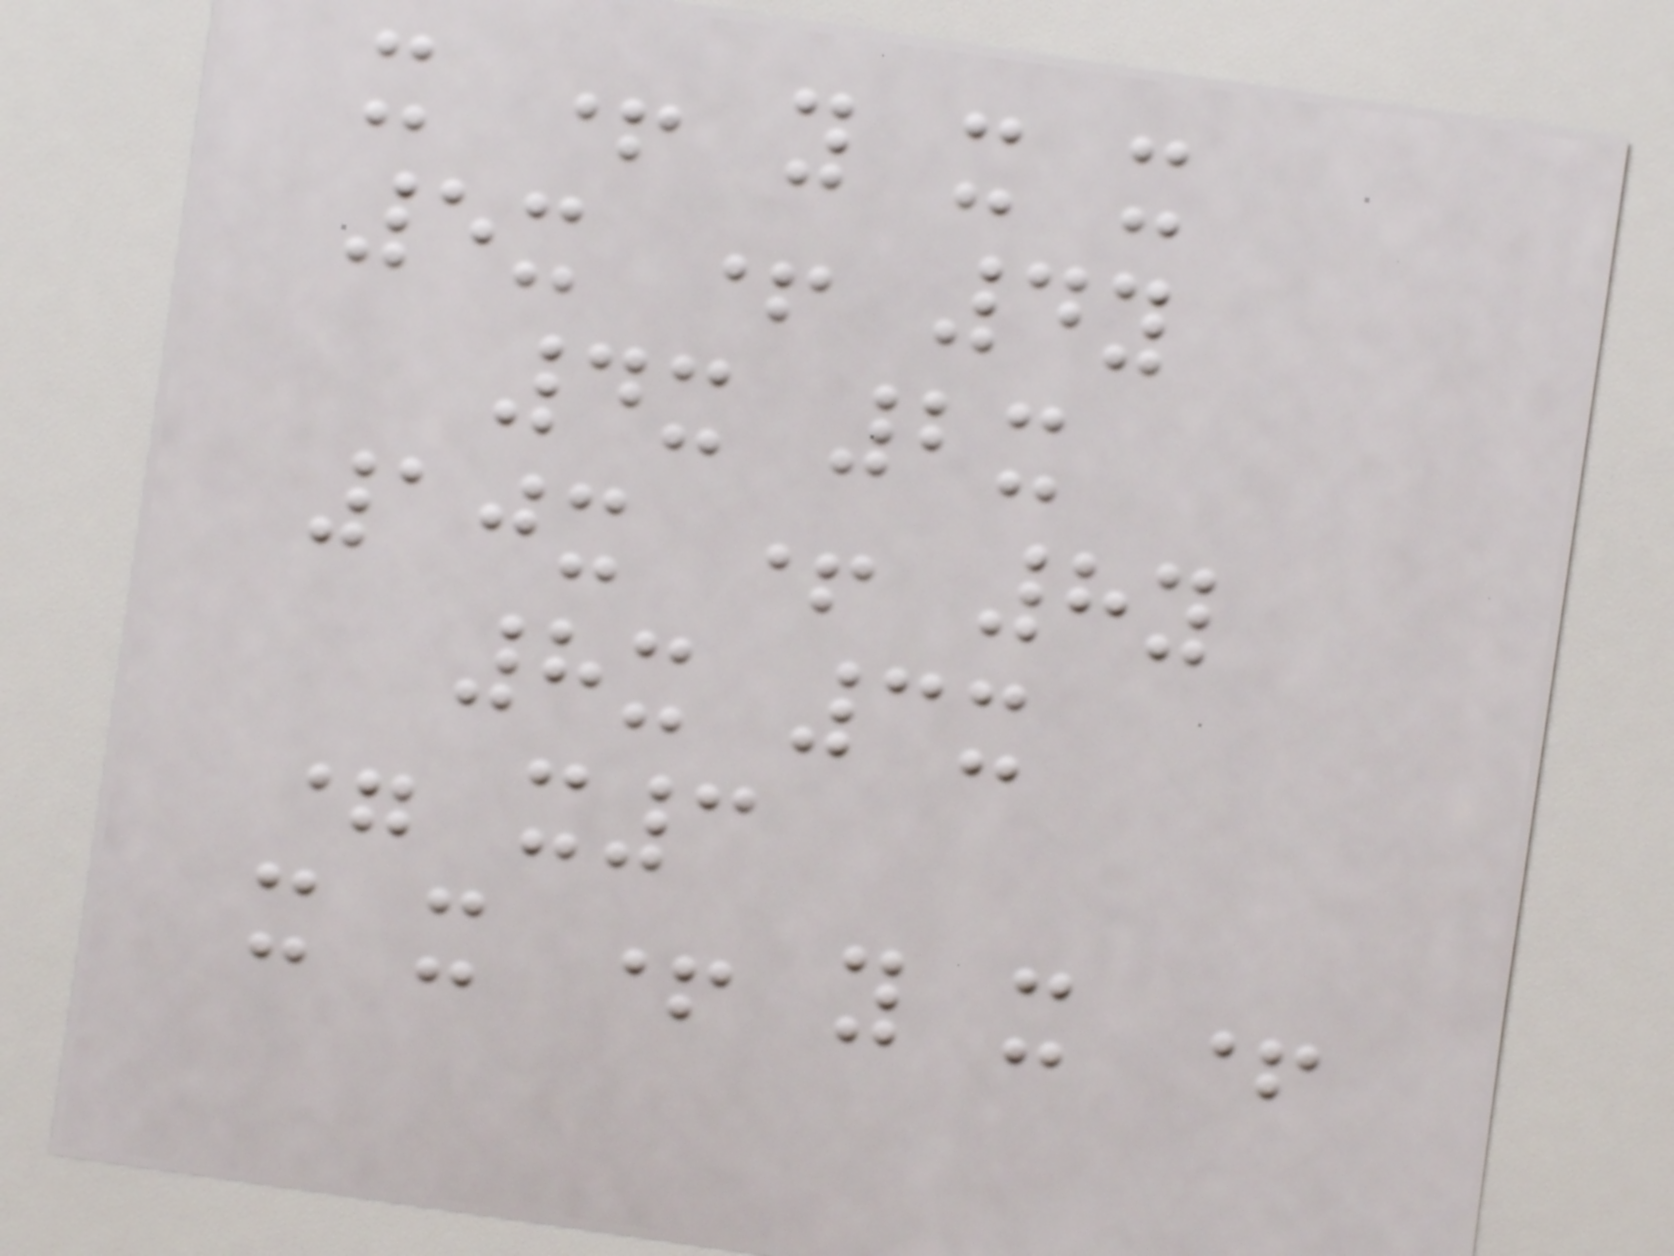x + y x x
5x + 4y
4x 2x
10x + 8y
8x 3x
= x3
x x + y x +
